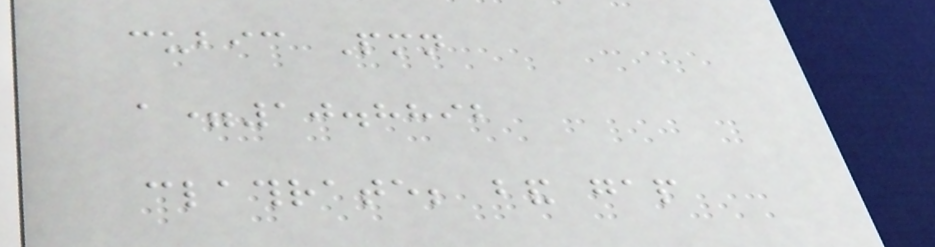cubic Pmn
a=10.8892
clathrate; band gap
